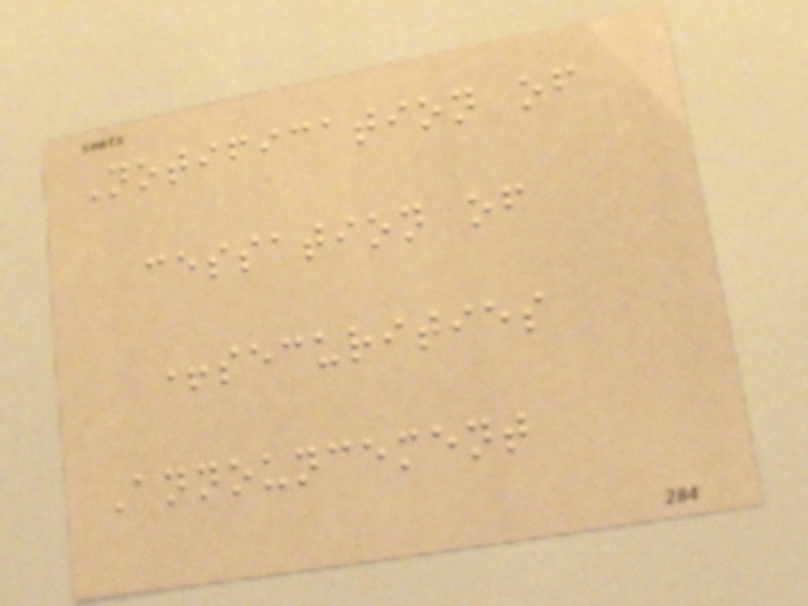Notification of
cessation of
+securities
Announcement
